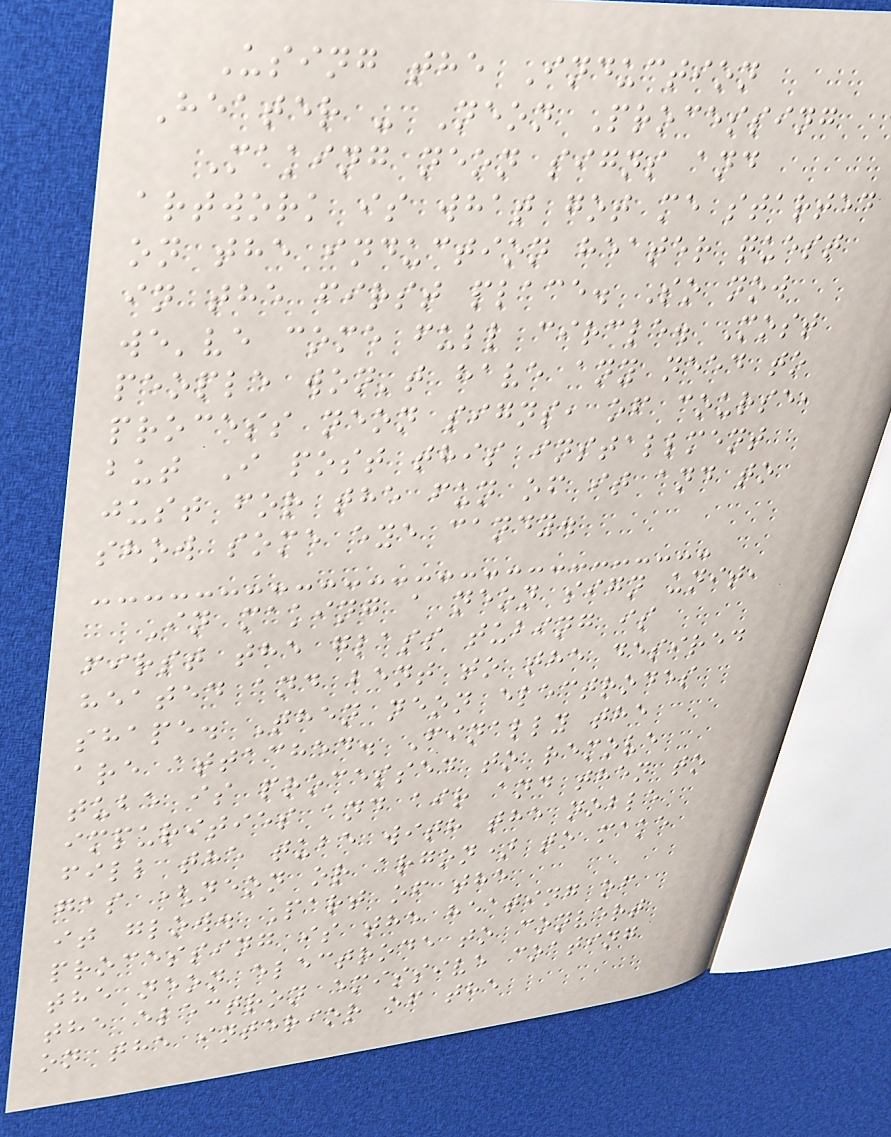Using the Induction
Heater - Neon Processing
Making neon signs and
artwork is what got me started
on the induction heater quest
in the first place. So now
we've come full circle. Most
people won't have any need to
process neon signs, of course,
but I post this installment
just for the fun of it and to
show some eye candy.
In making a neon sign unit,
first the glass tubing is
heated and bent to the desired
shape. Then neon electrodes
are attached. Finally the
tube is processed to remove
impurities and air and then to
fill the tube with the noble
gas (neon or argon) to make
it glow. Part of the
processing is the heating of
the neon electrode to convert
the electron emissive coating
on the interior of the
